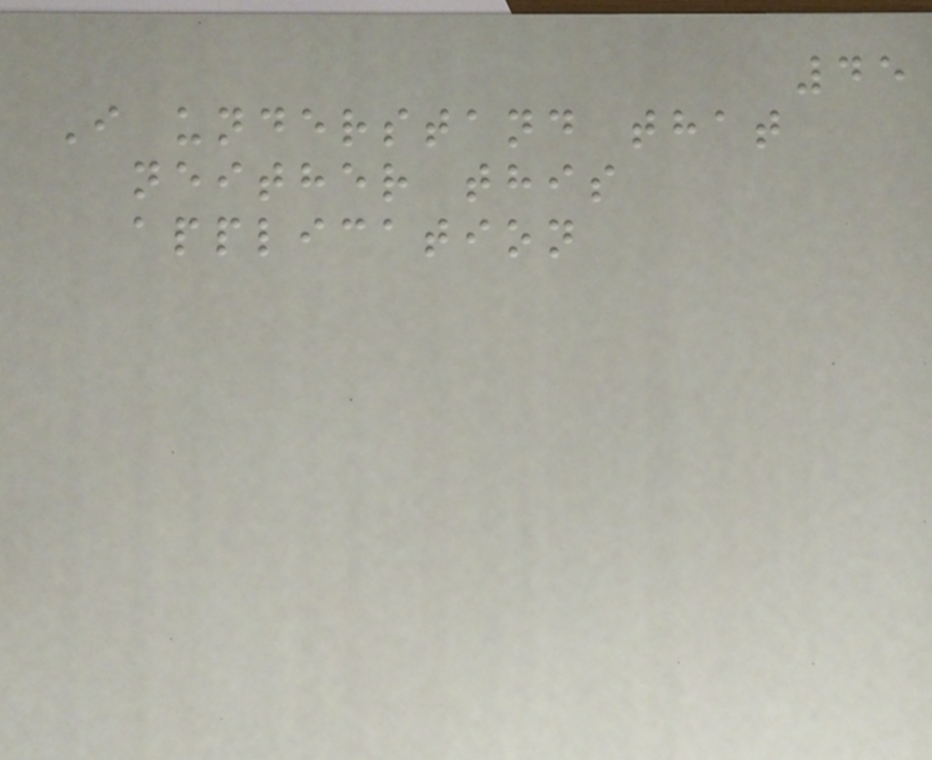45
I understand that
neither this
application
